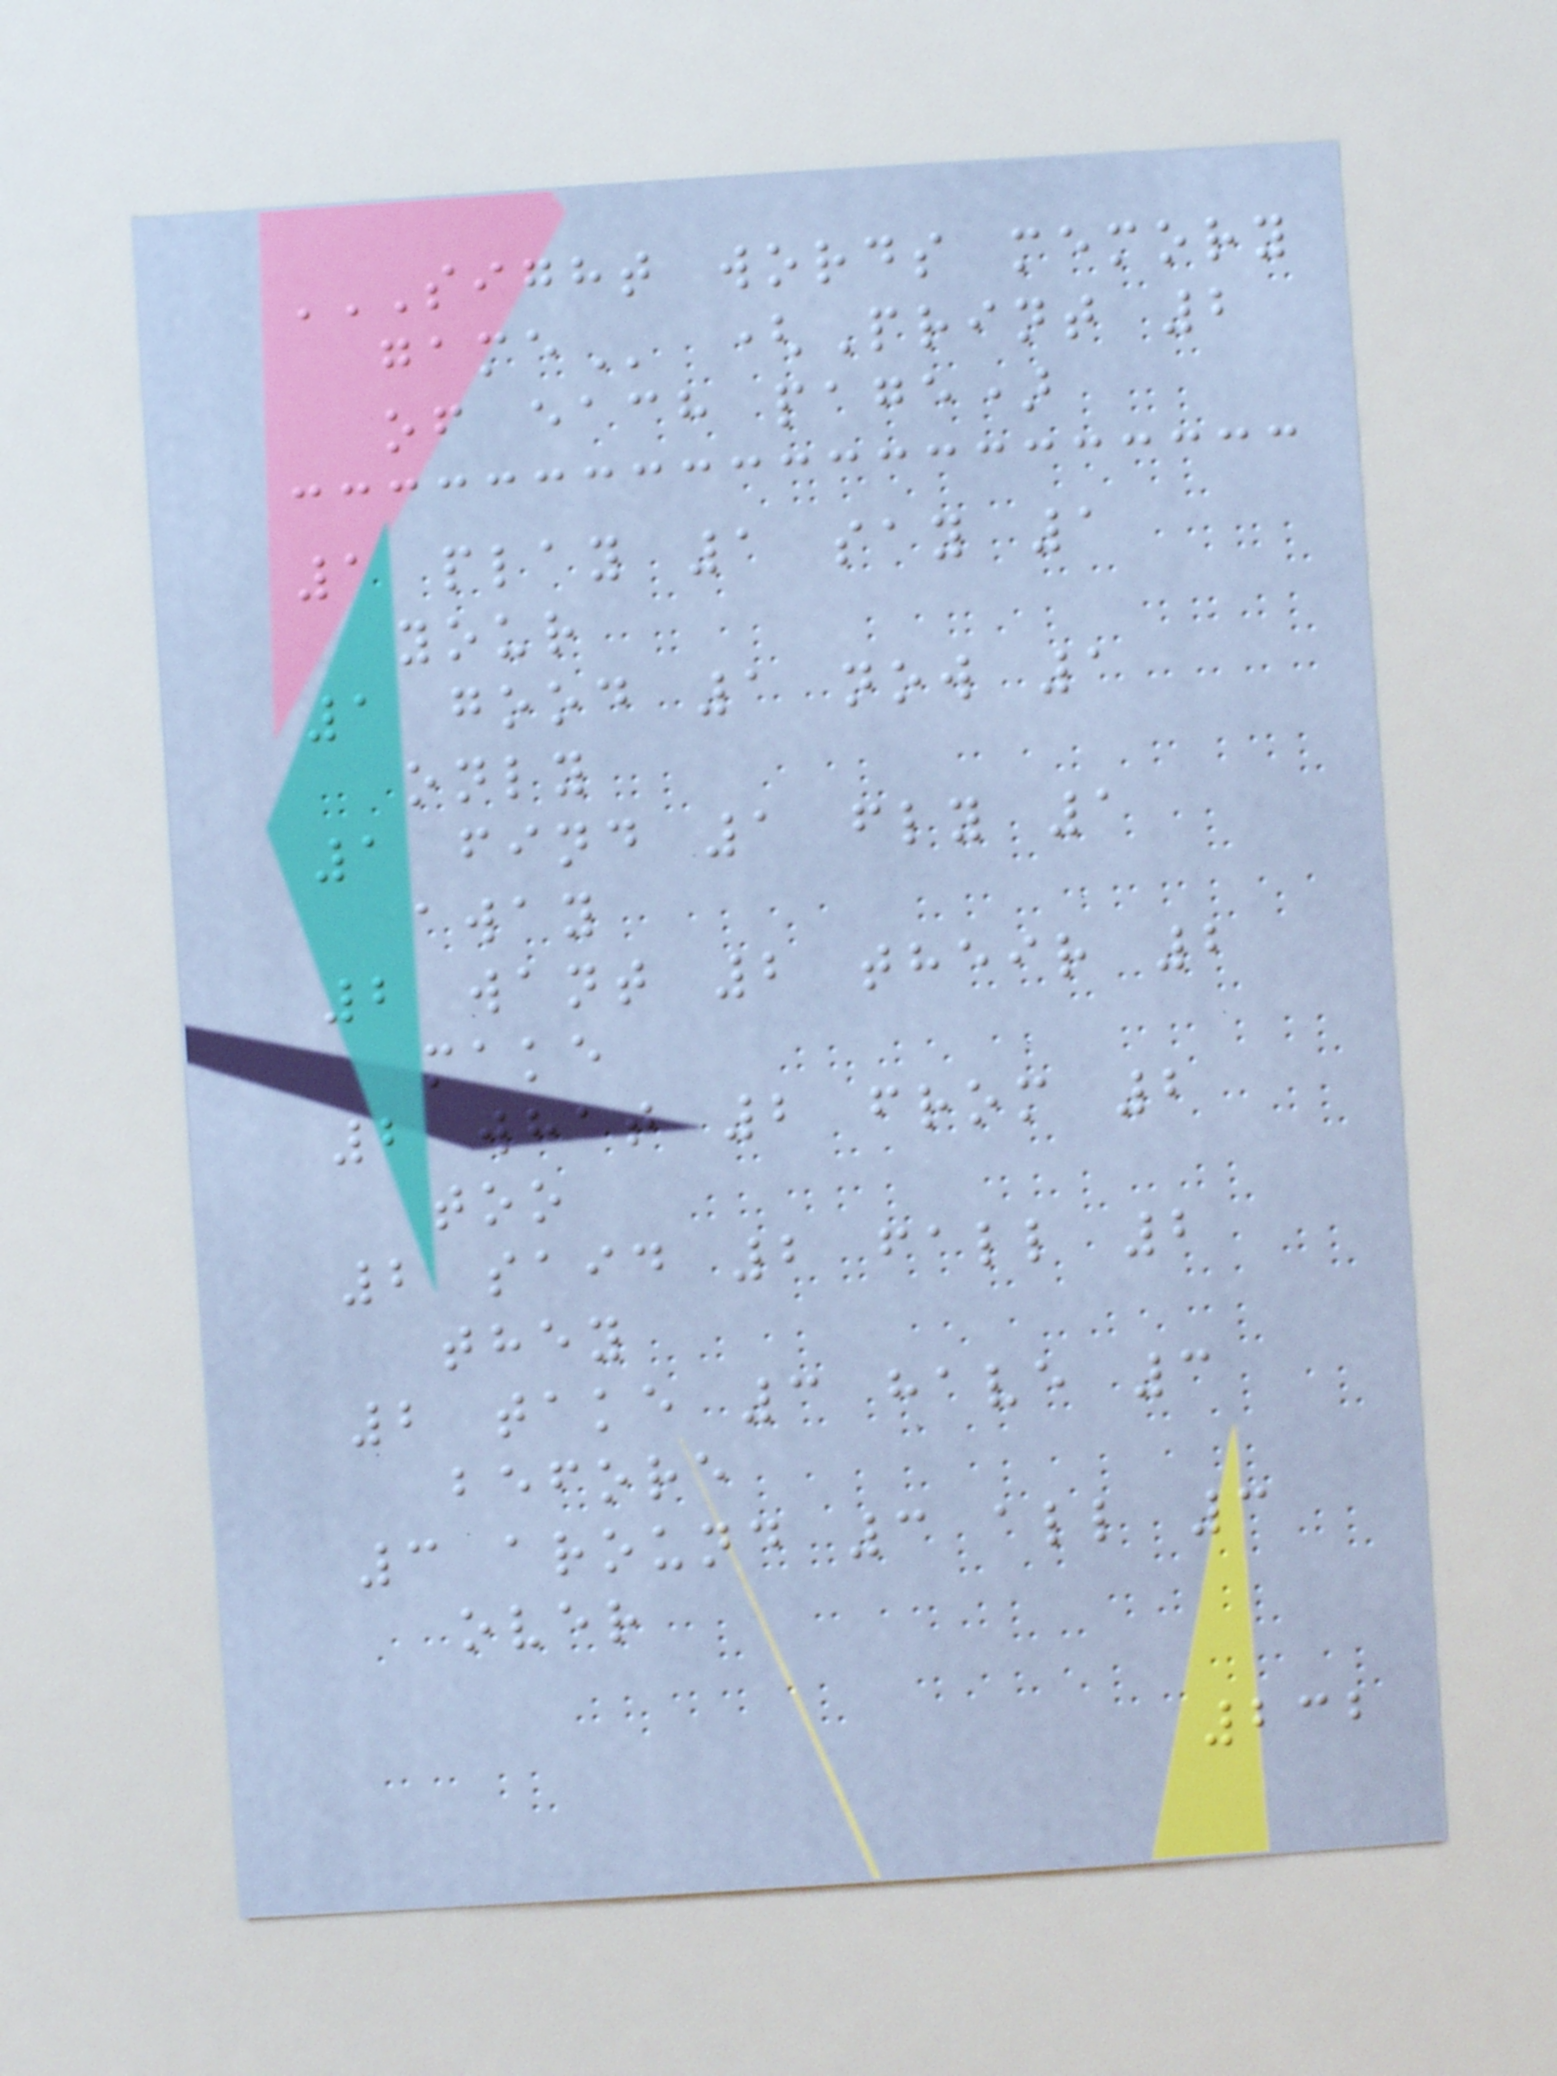SIGHT WORDS MEMORY
GAME (Print 2
of each page)
1 play 1 say 1
your
1 good 1 now 1
only
1 find 1 fly 1
away
2 want 2 their 2
make
2 what 2 from 2
too
2 said 2 fall 2
they
2 take 3 have 3
before
3 around 3 all 3
over
232
